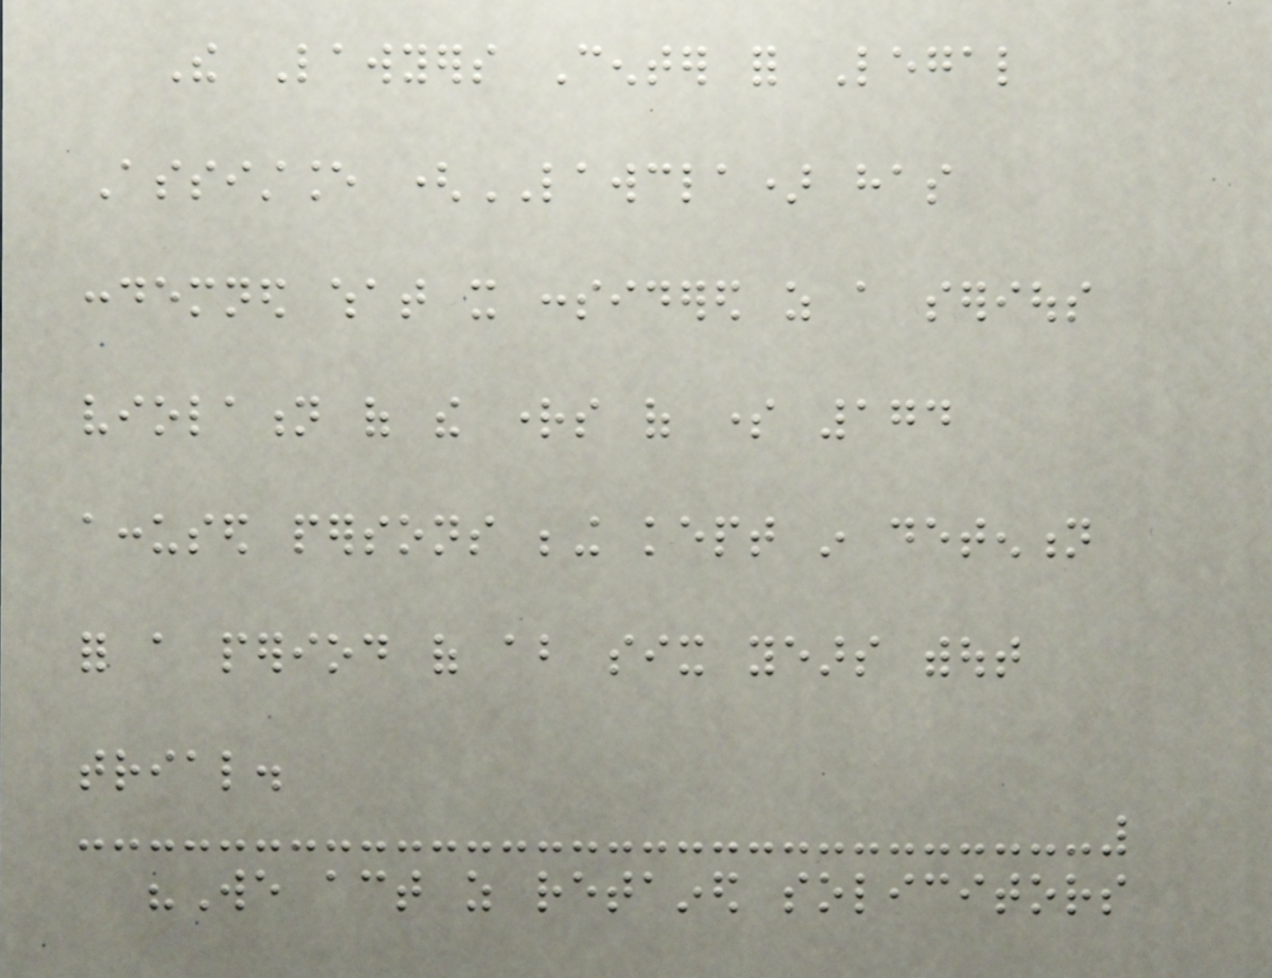The Lawyers Center for Legal
Assistance (LAWCLA) has
condemned what it considered as a serious
violation of the rights of some 174
accused persons being kept in detention
for a period of about six years without
trial.
"We act as retained solicitors
